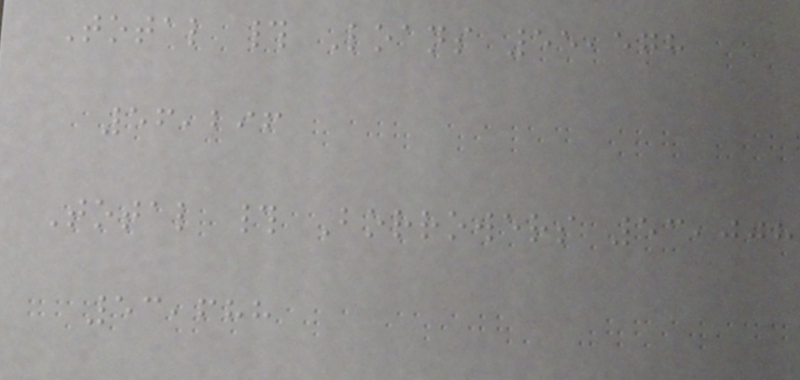Total # Loans 55,578
56,296
Total # Borrowers 53,008
53,688
